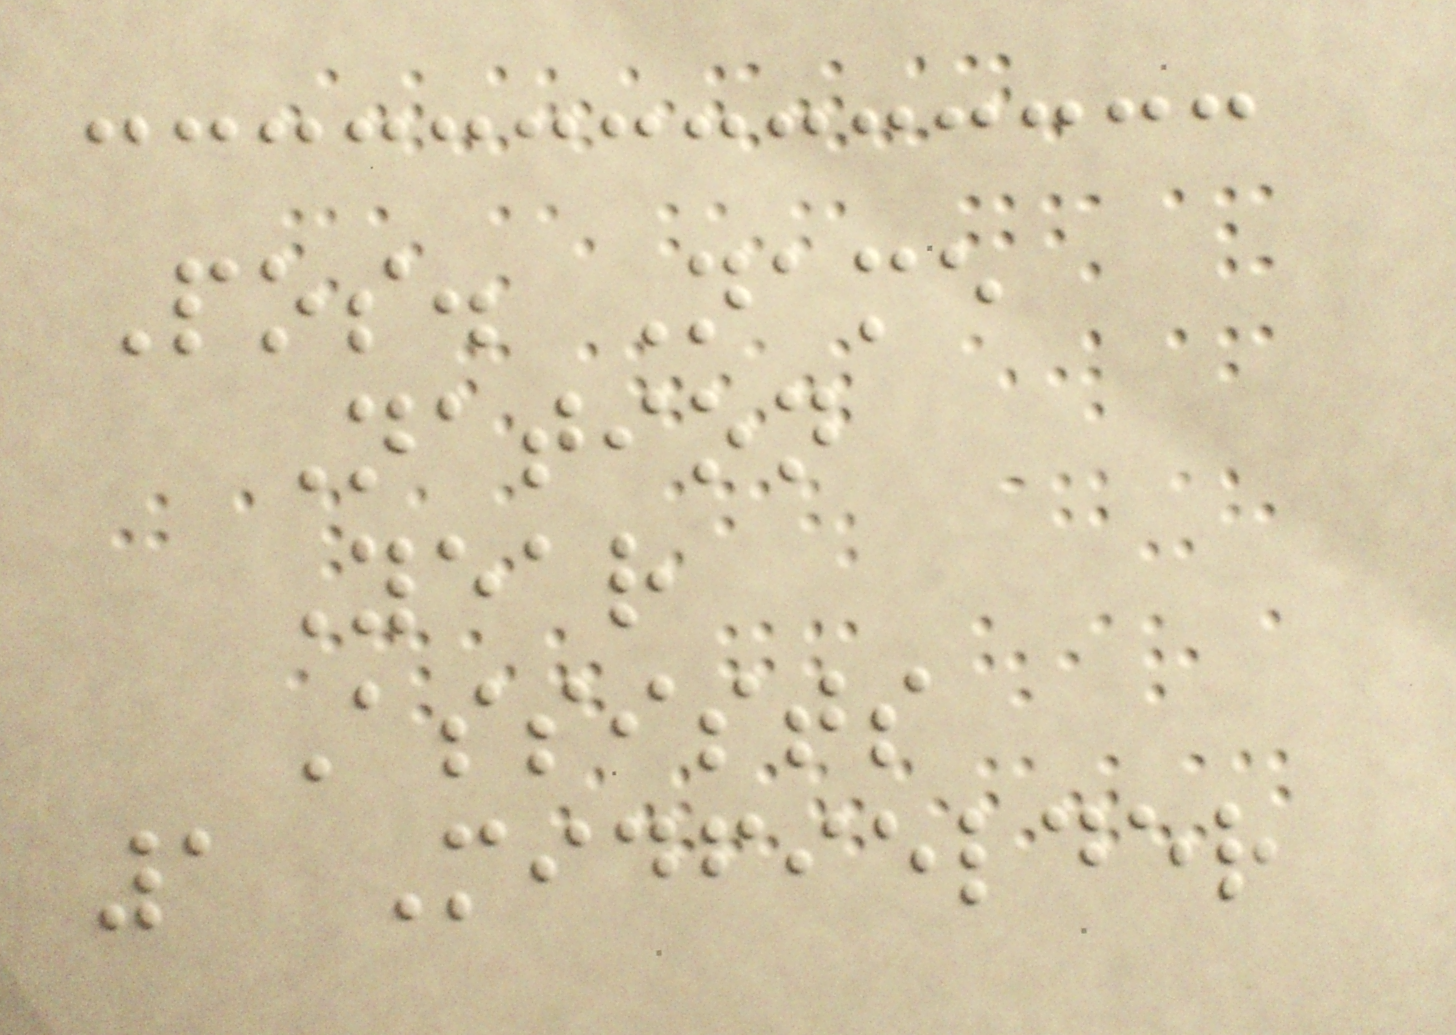Pos. Name
Nation
Year
Assists
1 Midfielder
